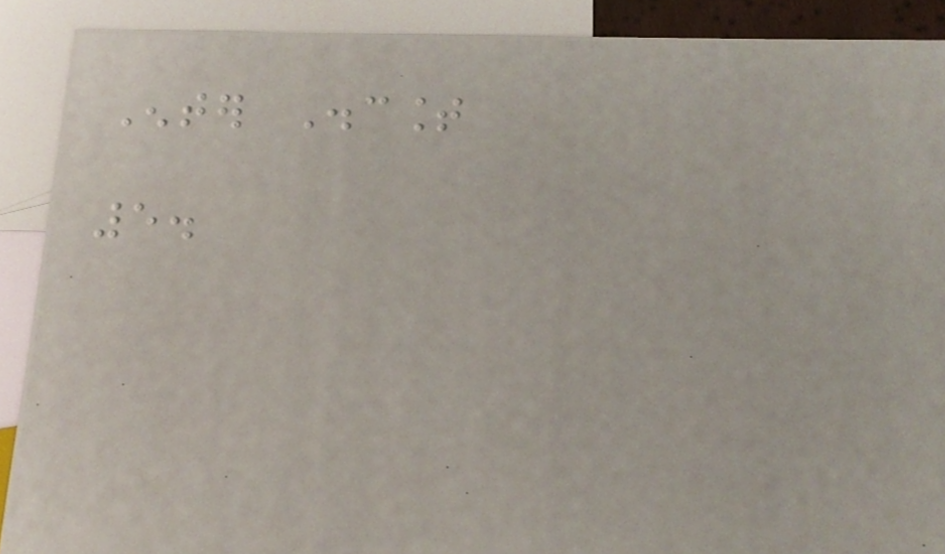Enter Discount
5.
